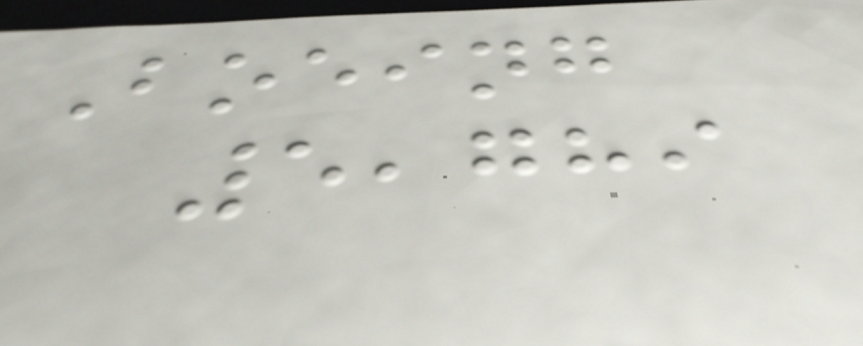Boeing
5,789
